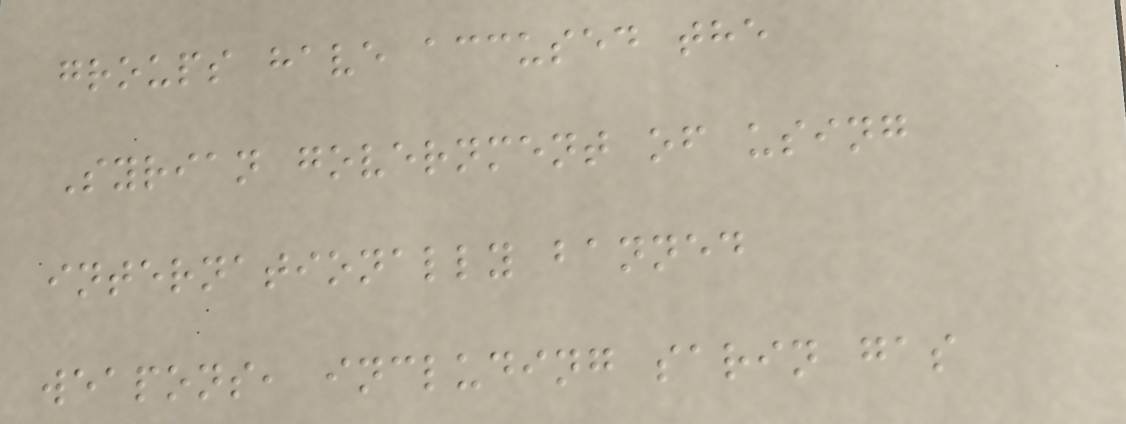groups have accused the
Syrian government of using
internationally banned
weapons, including sarin gas
